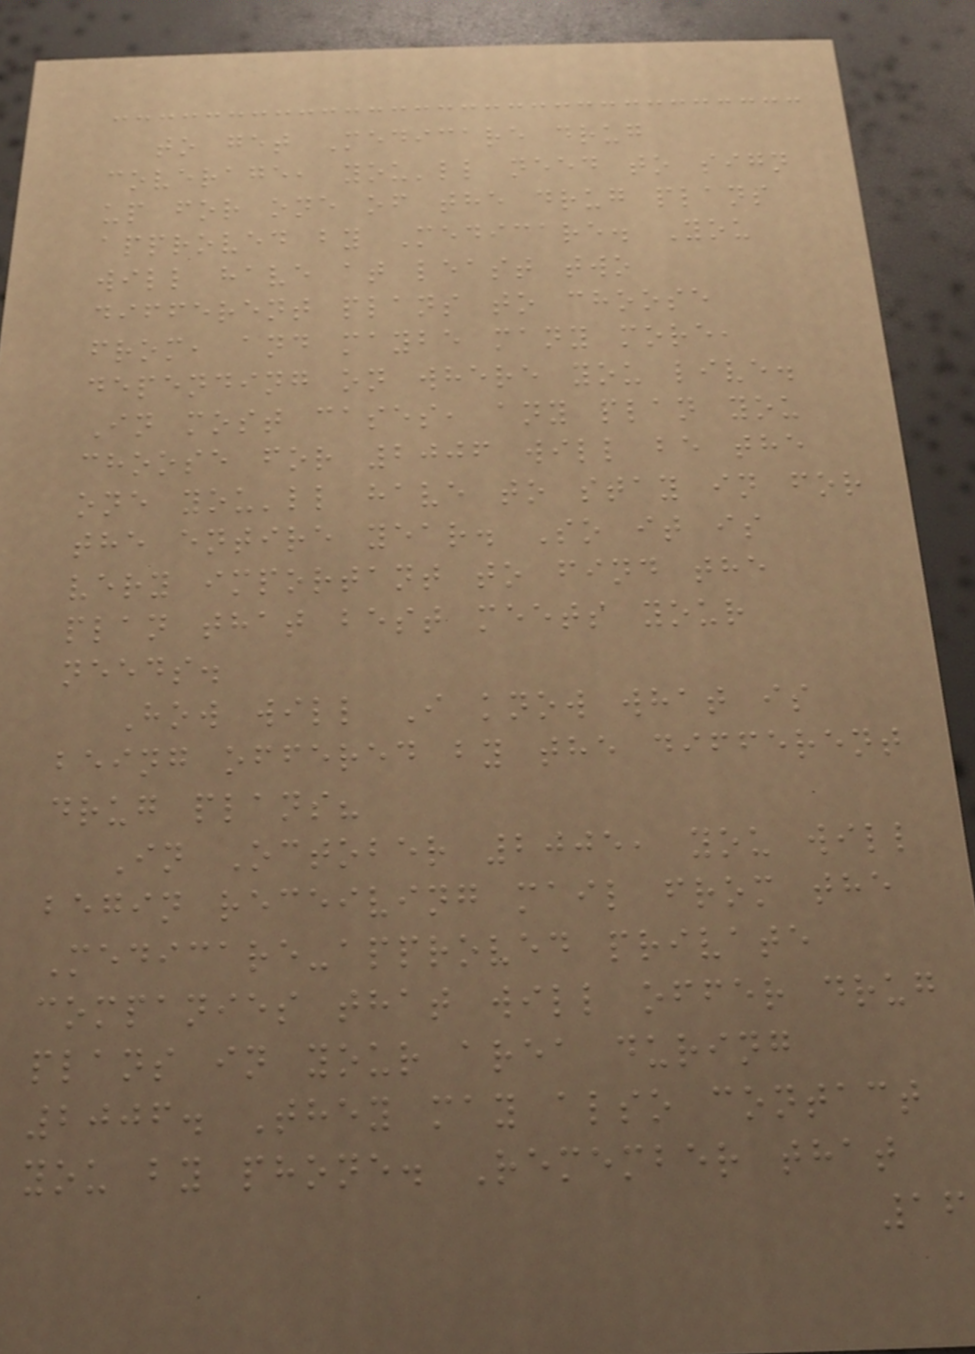to get Medicare drug
coverage, you'll need to sign
up for one of the drug plans
approved by Medicare. You
will have at least two
different plans to choose
from, and maybe many more,
depending on where you live.
In most cases, any plan you
choose for 2006 will be the
one you'll have to stay in for
the entire year. So it is
very important to find the
plan that best meets your
needs.
How will I know what is
being offered by the different
drug plans?
In October 2005, you will
begin receiving mail from the
Medicare-approved private
companies that will offer drug
plans in your area during
2006. They may also contact
you by phone. Remember that
16
